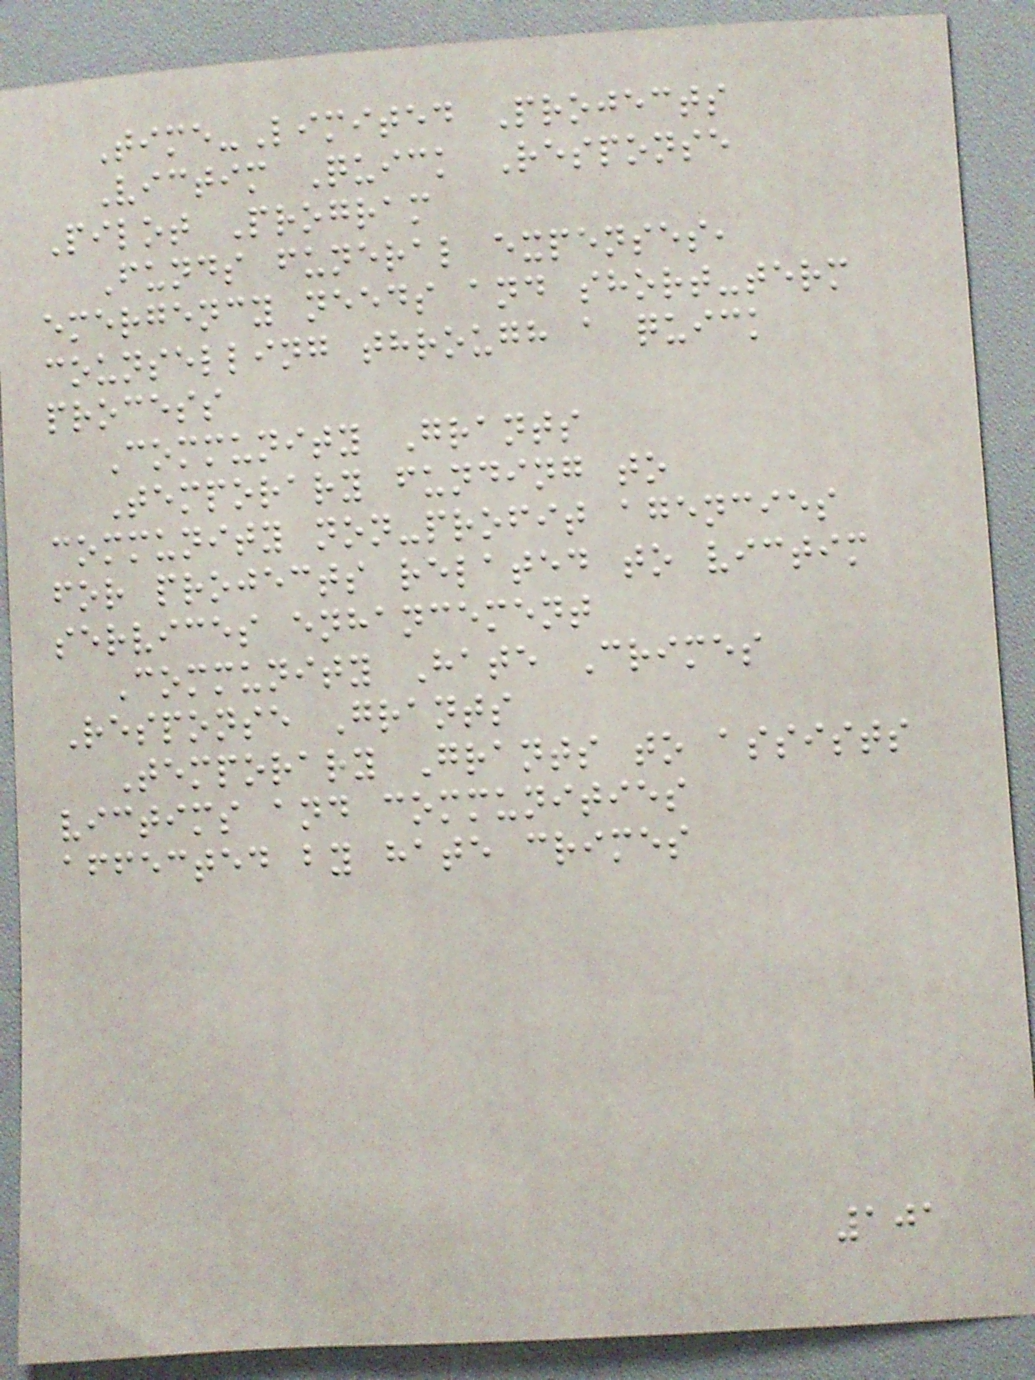Time-Limited Projects
Victim Quick Response
Pilot Program
Funds funeral expenses,
emergency needs and short-term
counselling through a quick
process
Community Grants
Temporary funding to
community non-profit agencies
for projects related to victim
services enhancement
Community Hate Crimes
Response Grants
Temporary Grants to assists
victims and communities
affected by hate crimes
101
